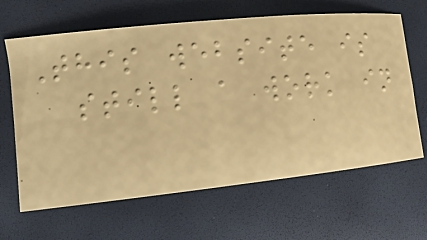This website is
still a work in
